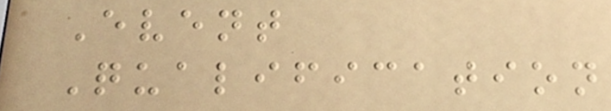Event
Qualification
